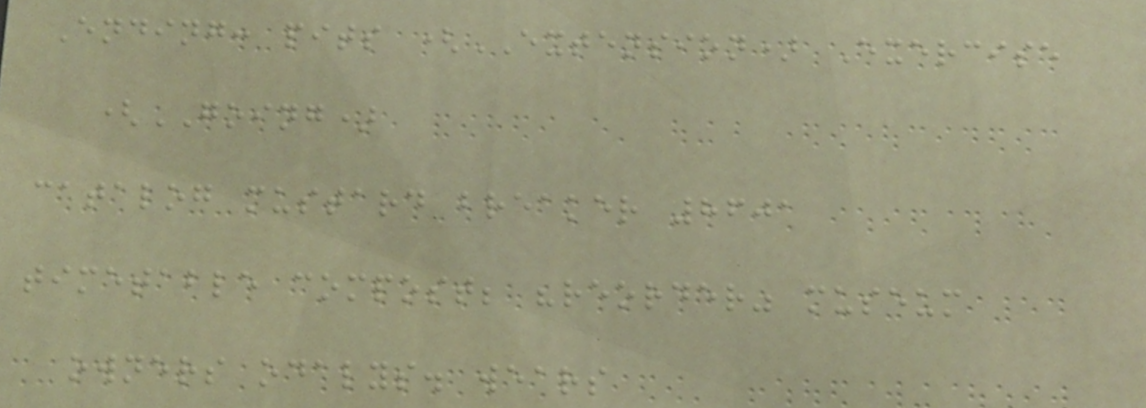Ending: pits (EXTENSION) Exercise
(GOING)
catalog mustard breaker 8601
timetable compost; "reorder" museum
owners odalys. wears
